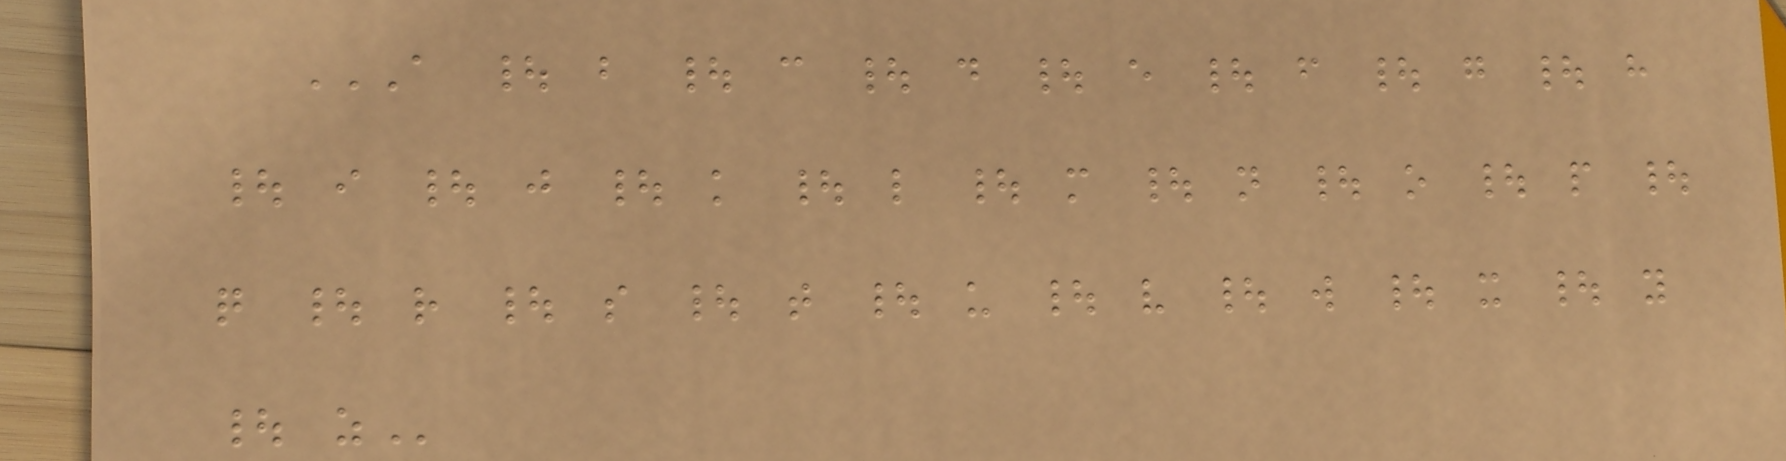A | B | C | D | E | F | G | H
| I | J | K | L | M | N | O | P |
Q | R | S | T | U | V | W | X | Y
| Z
